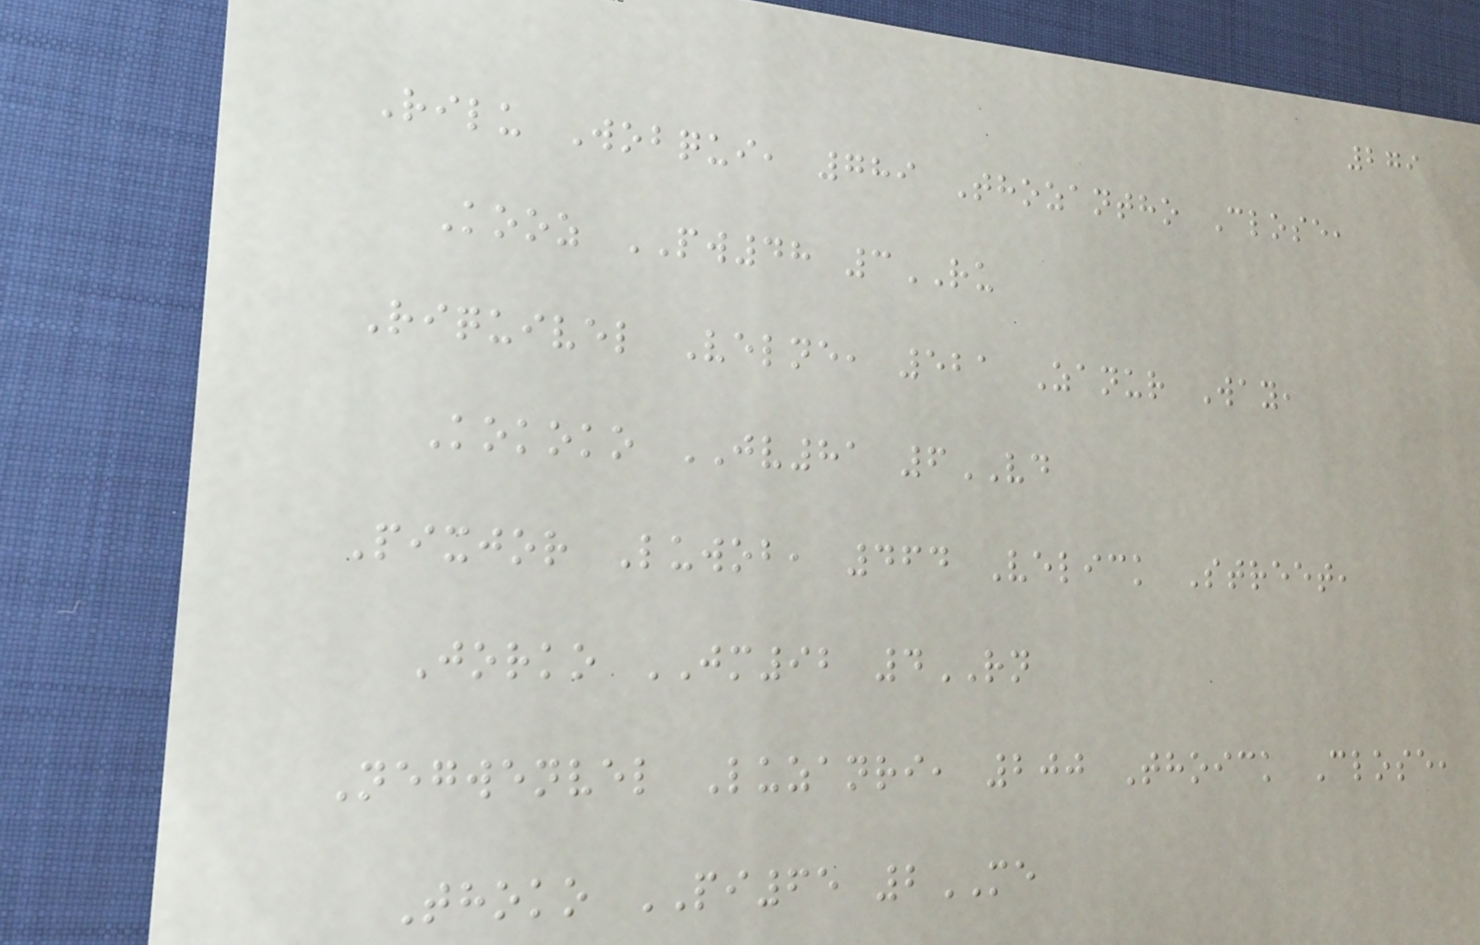279
Rilu Wobqui, 789 Thozantho Close,
Kooz PW48 3RU
Riquivel Velne, 521 Zanur Way,
Kokoko JV81 6VD
Pixjor Luwob, 464 Velick Street,
Jorko JM92 4RN
Negwenvel Luzanri, 200 Thoick Close,
Thoko PI65 2ME
